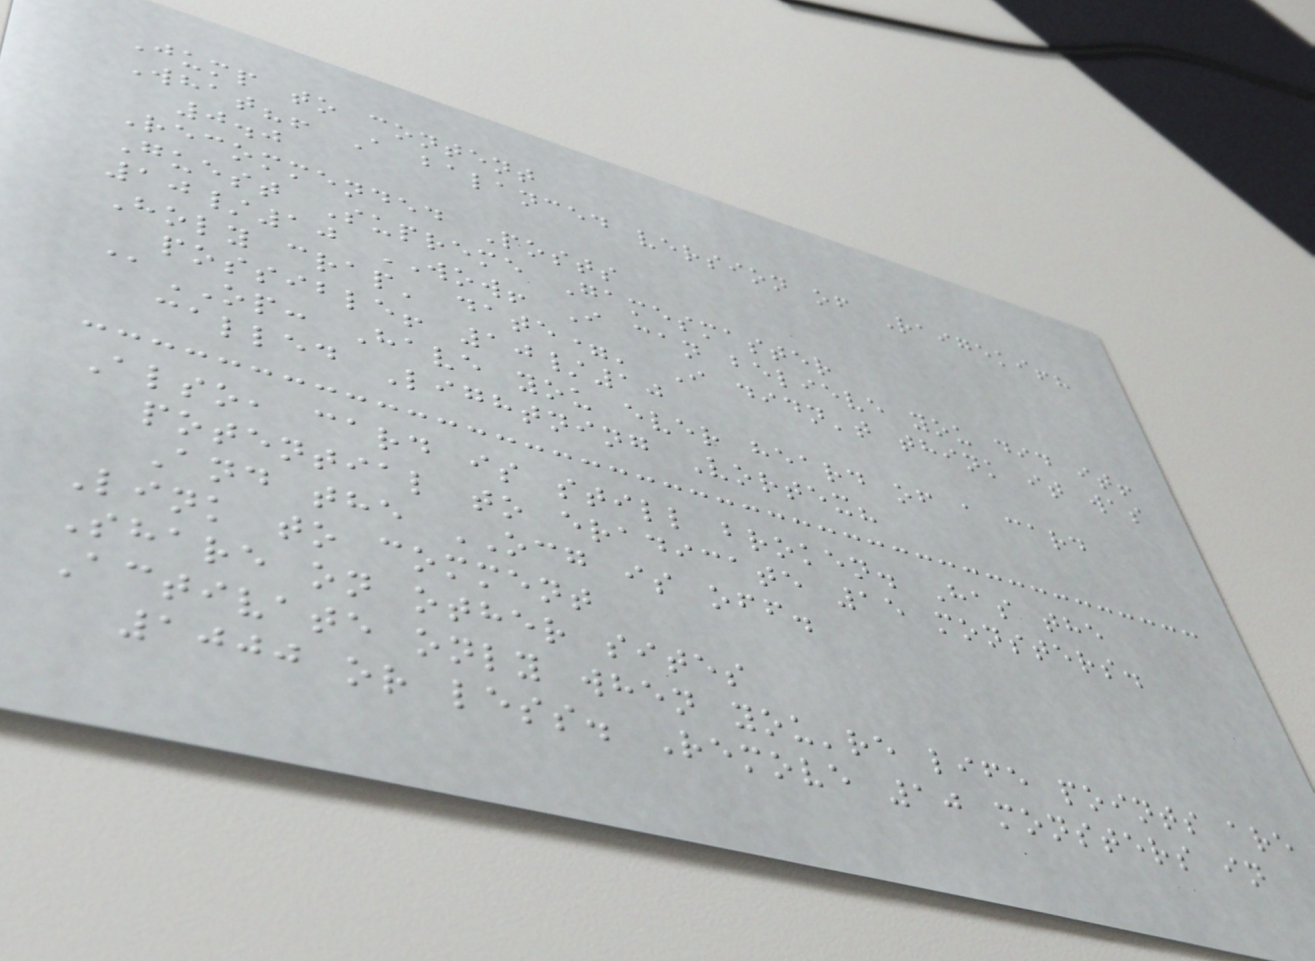Jump to content
What?! A balanced version of Raigeki!?
0.0
Recommended Posts
Guest Supreme Gamesmaster
10/10 WOW! I can believe you did it!
Holy crap' date=' I didn't think it was
possible! 10/10
@OP: Have you ever heard of a card
called Lightning Vortex?
Also, card is still broken. Has the
potential to eradicate 15 monsters.
And the OCG is off.
Link to comment
Share on other sites
Activate only when you're life points are
1000 or less. Remove 10 monsters in
